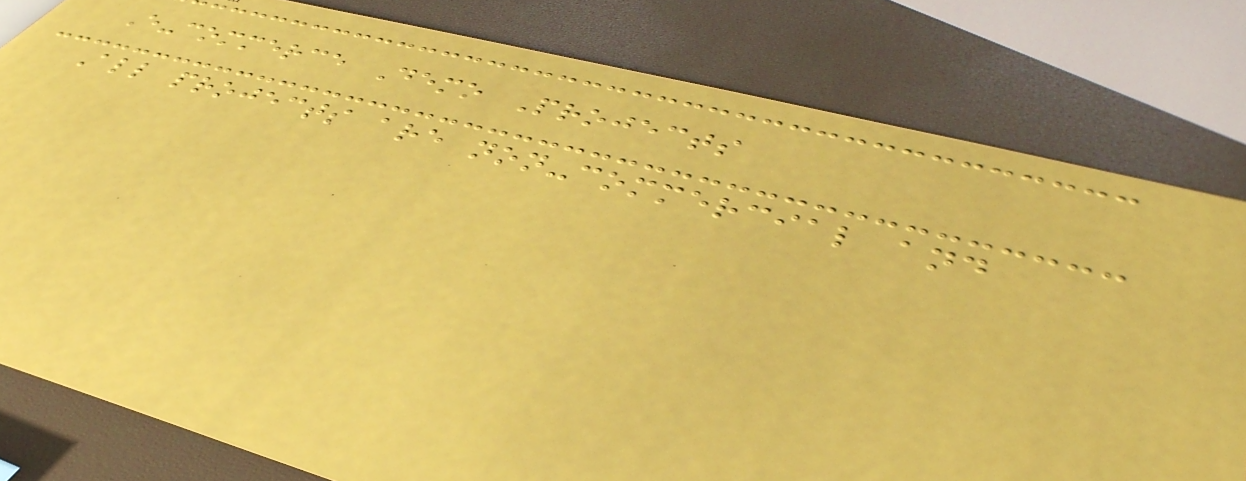E-commerce Demo Projects
All projects are non-commercial and
